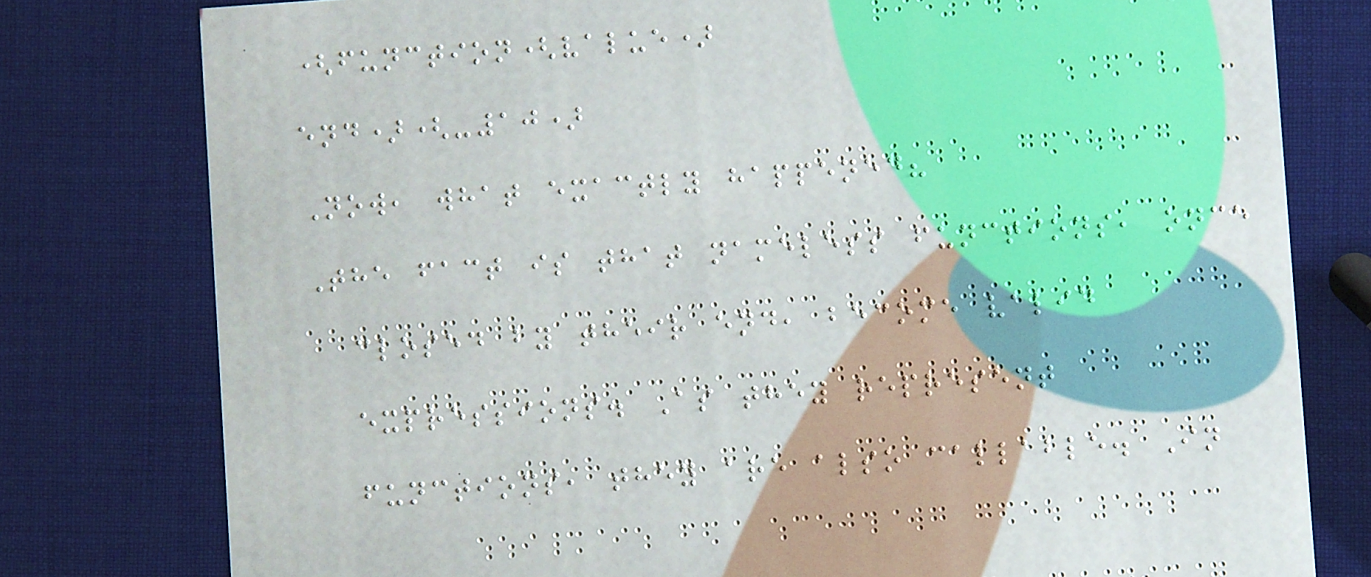(function(value)
end)(-10)
Now, what exactly happened?
The fact is that nameless functions, once
closed by their end, become valid
expressions. As they represent
functions, they are also callable. In
